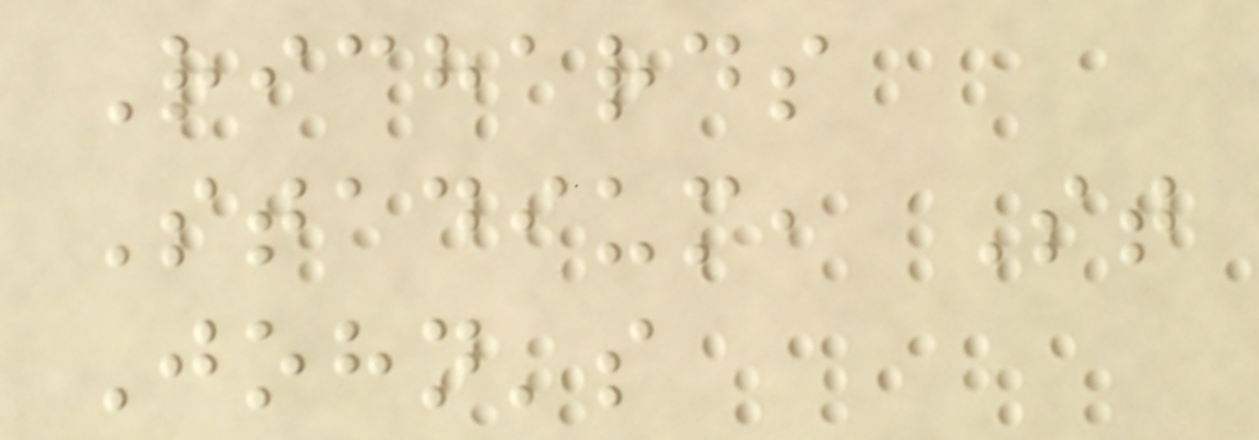Richards
Stadium, St
John's
